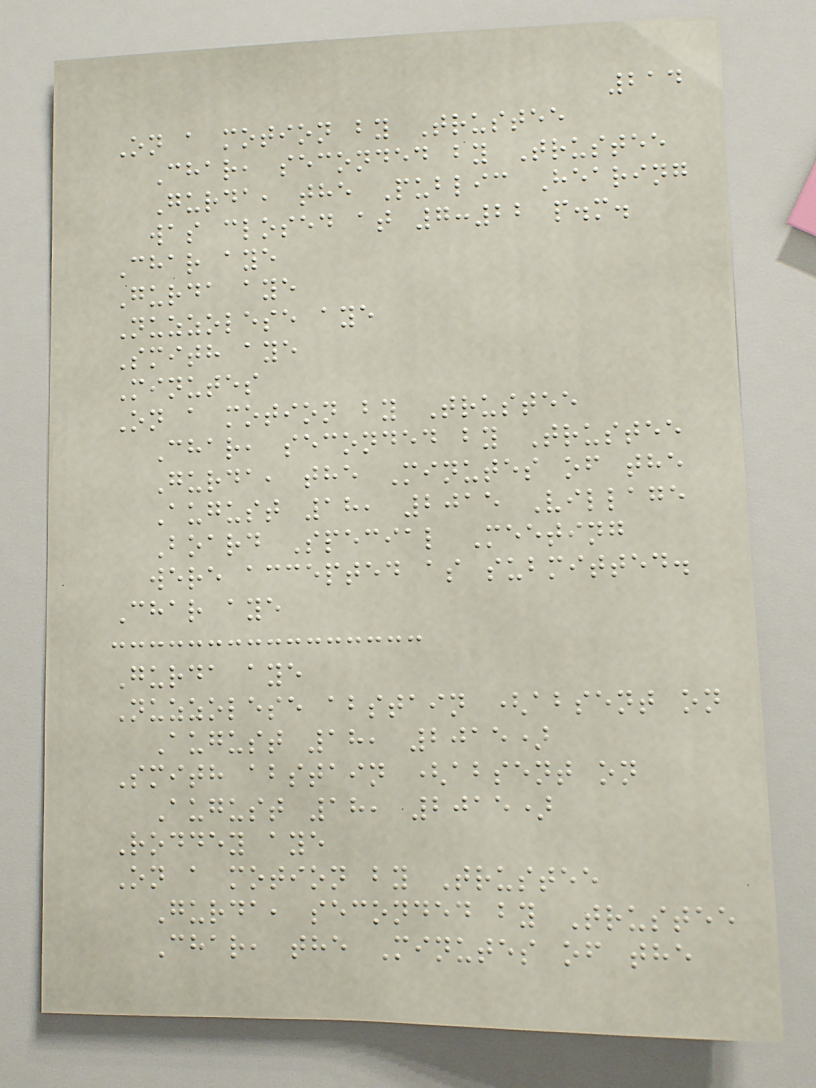214
On a motion by Trustee
Char, seconded by Trustee
Gurda, the Public Hearing
was closed at 7:22 p.m.
Char aye
Gurda aye
Nuzzolese aye
Smith aye
Minutes
On a motion by Trustee
Char, seconded by Trustee
Gurda, the Minutes of the
August 18, 2015 Village
Board Special Meeting
were accepted as submitted.
Char aye
Gurda aye
Nuzzolese abstain (absent on
August 18, 2015)
Smith abstain (absent on
August 18, 2015)
Roddey aye
On a motion by Trustee
Gurda, seconded by Trustee
Char, the Minutes of the
